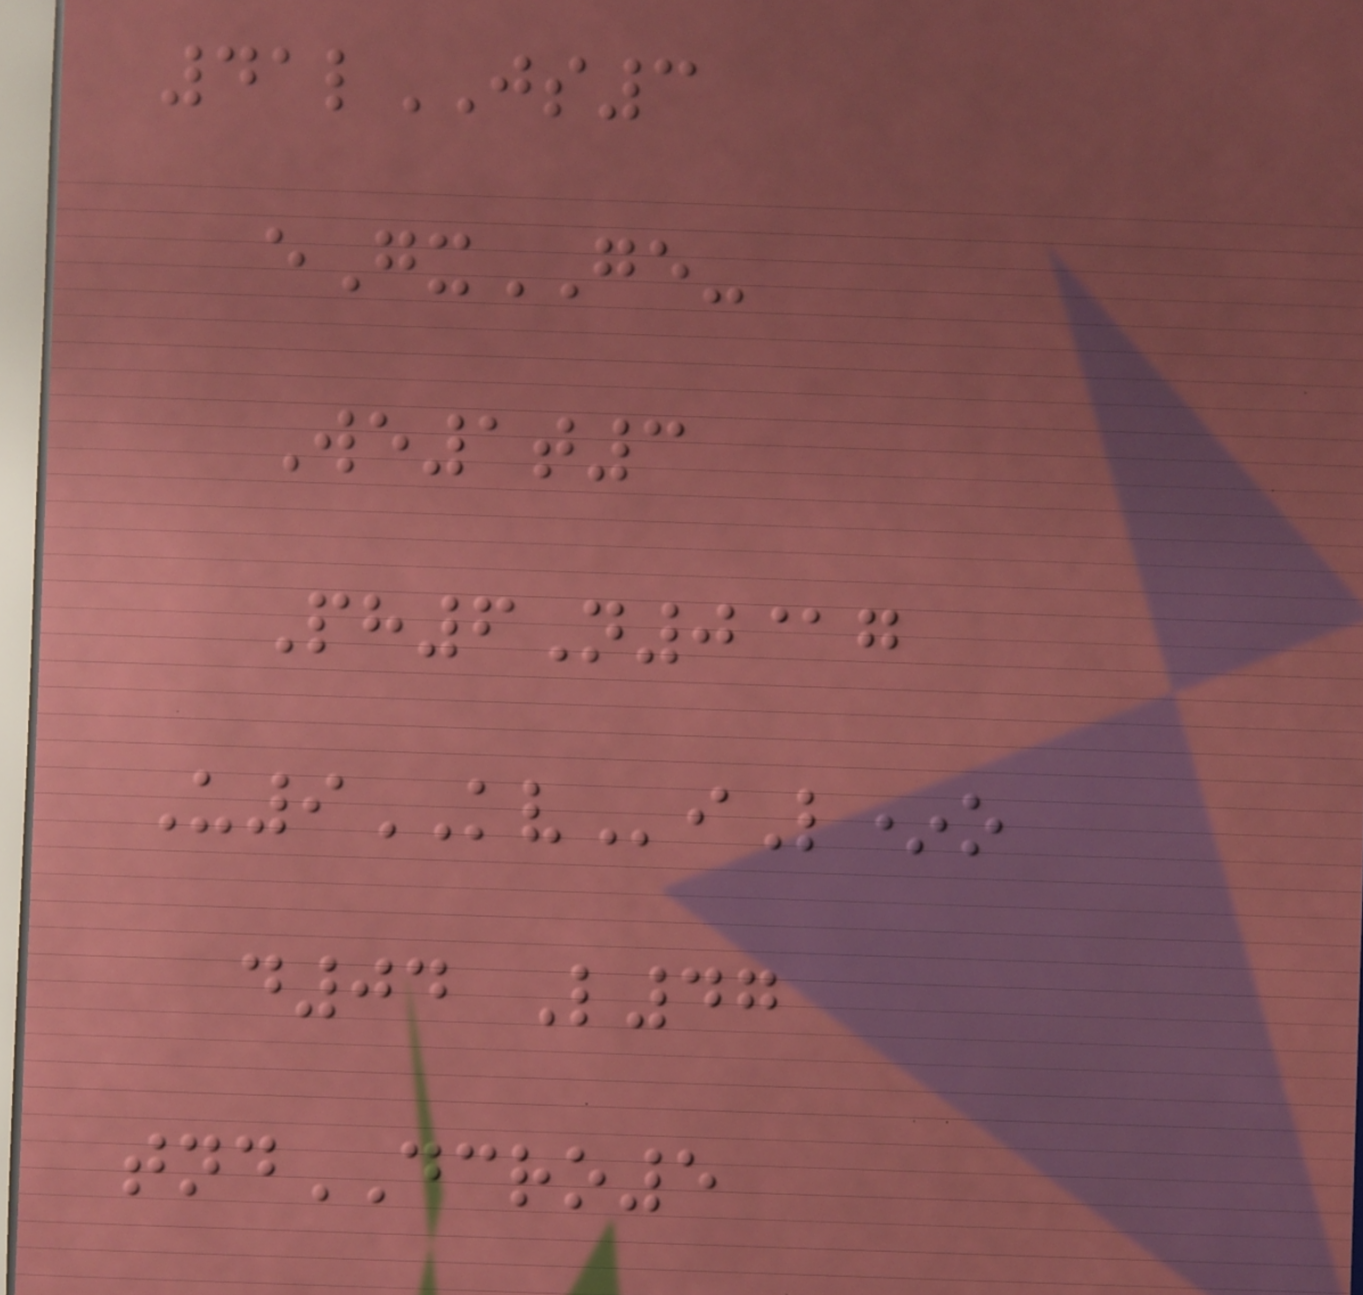41lJS3
eGxGE-
We1t3
Ph6N0@g
U9KViL*o
d04 L47
tndDCRO5
